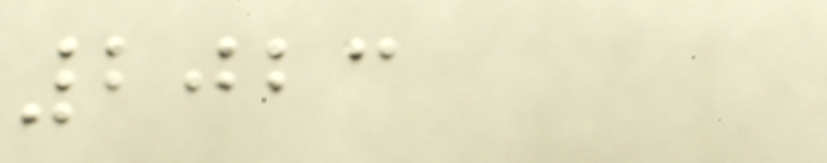2023
